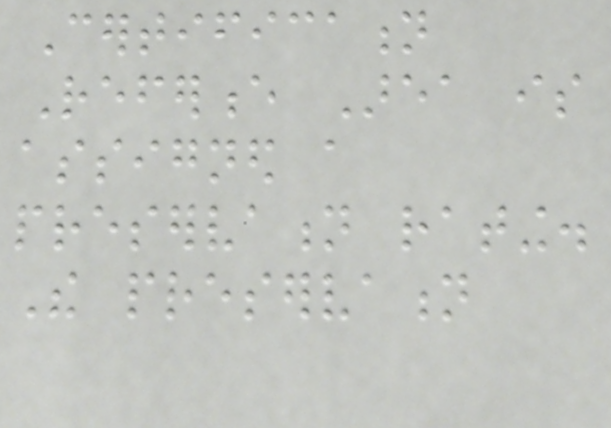Certification
Reference Area is
assigned a
preservation rating.
The preservation
